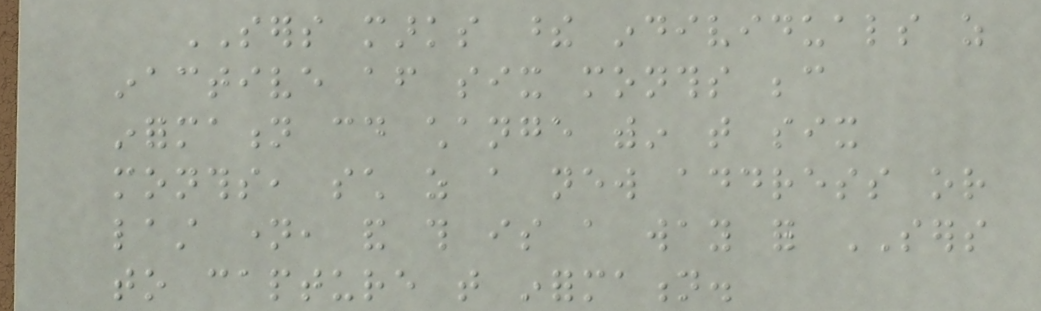SERS marks these individuals as
inactive after six months because
information could change within that six
months, such as a new address or
last name, and this is a way for SERS
to capture that information.
